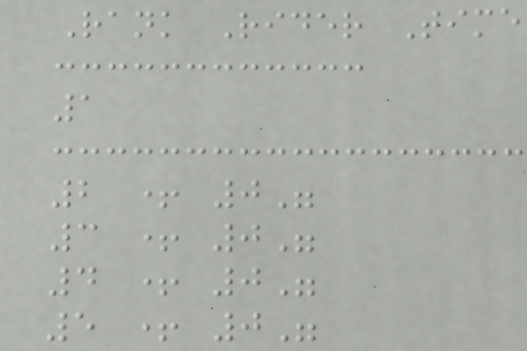Rank Rider Time
1
2 + 0"
3 + 0"
4 + 0"
5 + 0"
